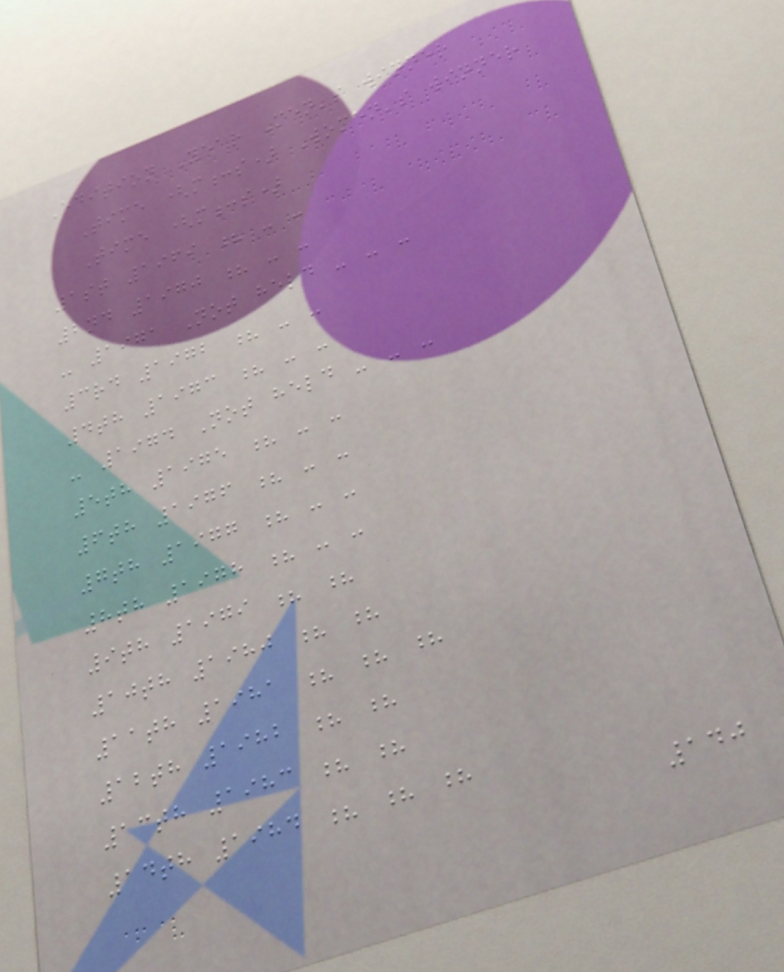Edition Year Men's winner
Time (m:s) Women's winner
Time (m:s)
1st 1969 ? - -
2nd 1970 ? - -
- 1971 Not held - - -
3rd 1972 ? - -
4th 1973 ? - -
- 1974 Not held - - -
5th 1975 ? - -
6th 1976 ? - -
7th 1977 ? - -
8th 1978 ? - -
9th 1979 ? ?
10th 1980 ? ?
11th 1981 ? ? ?
12th 1982 ? ?
13th 1983 ? ?
14th 1984 ? ? ?
140
